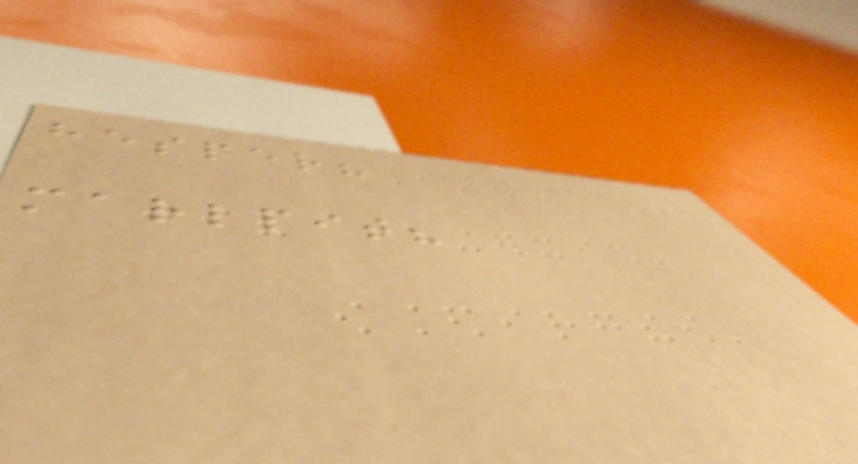hesper?
marlpit?
